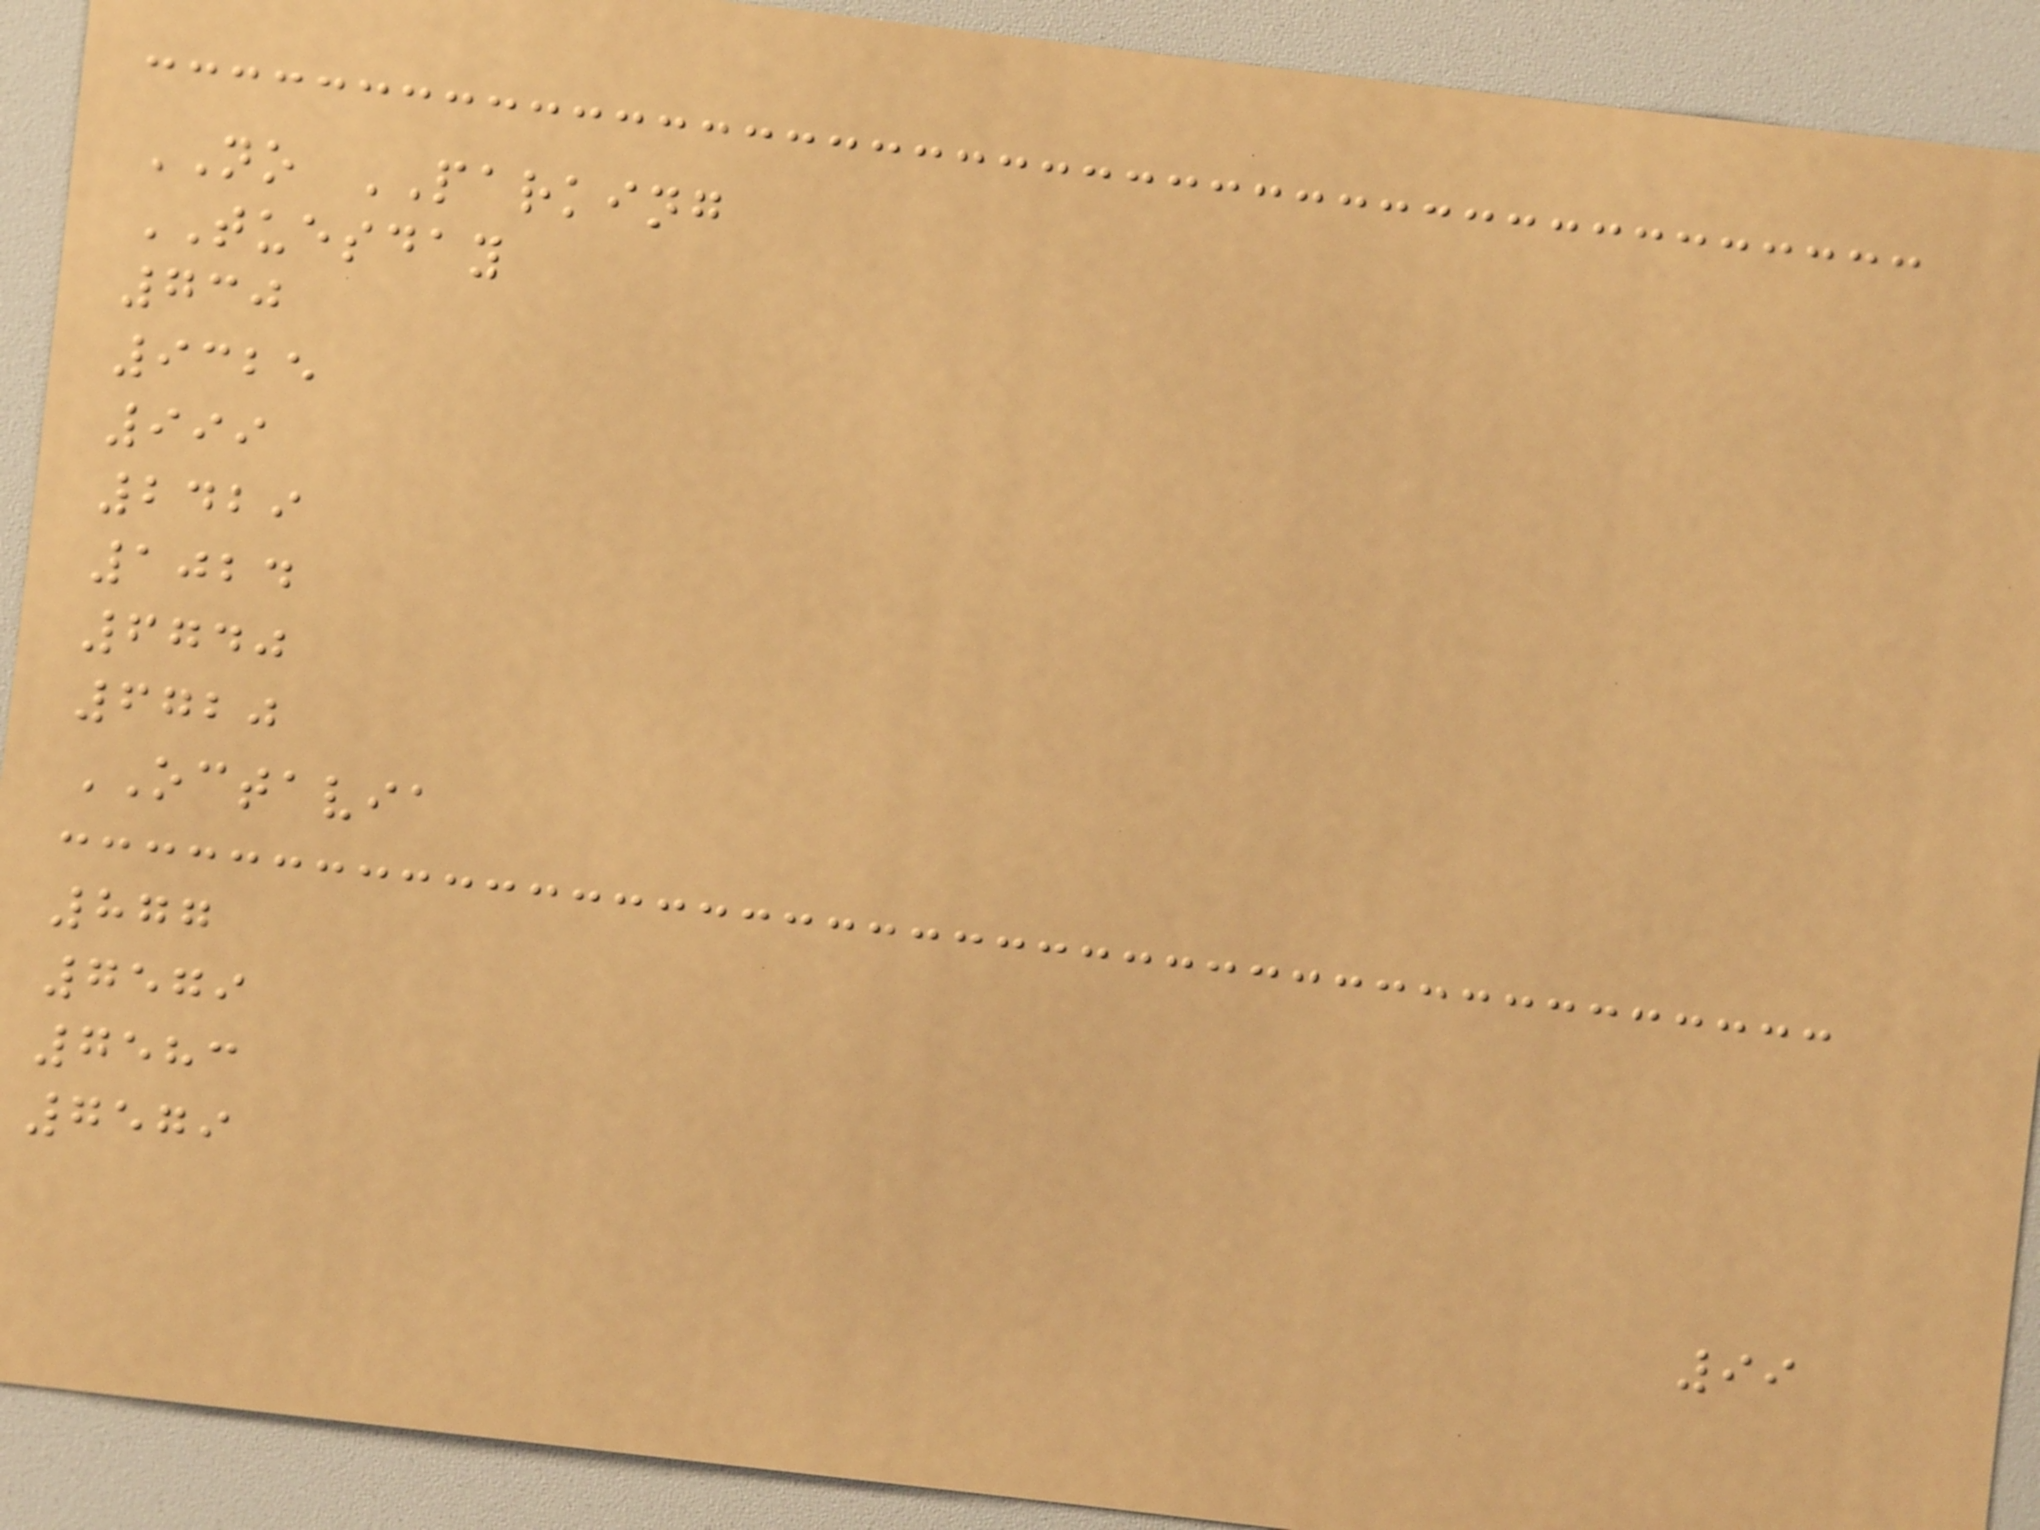NO PARKING
TUESDAY
730
9325
999
2429
1024
6740
6720
OCTAVIA
877
7579
7583
7579
99
